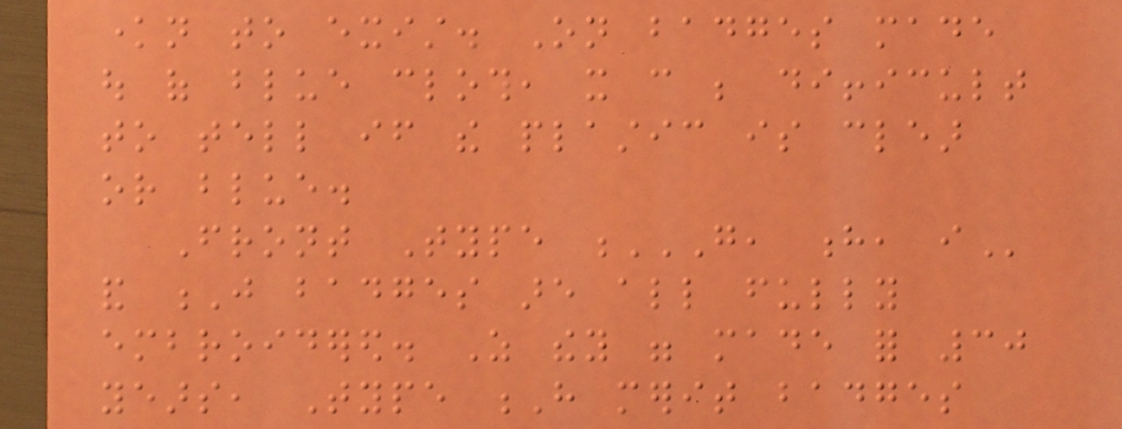known to exist. On badges made
out of blue cloth, it can be difficult
to tell if the plastic is clear
or blue.
Front Type G, H, I
and J badges are all fully
embroidered. As they were made for 30
years, Type H merit badges
